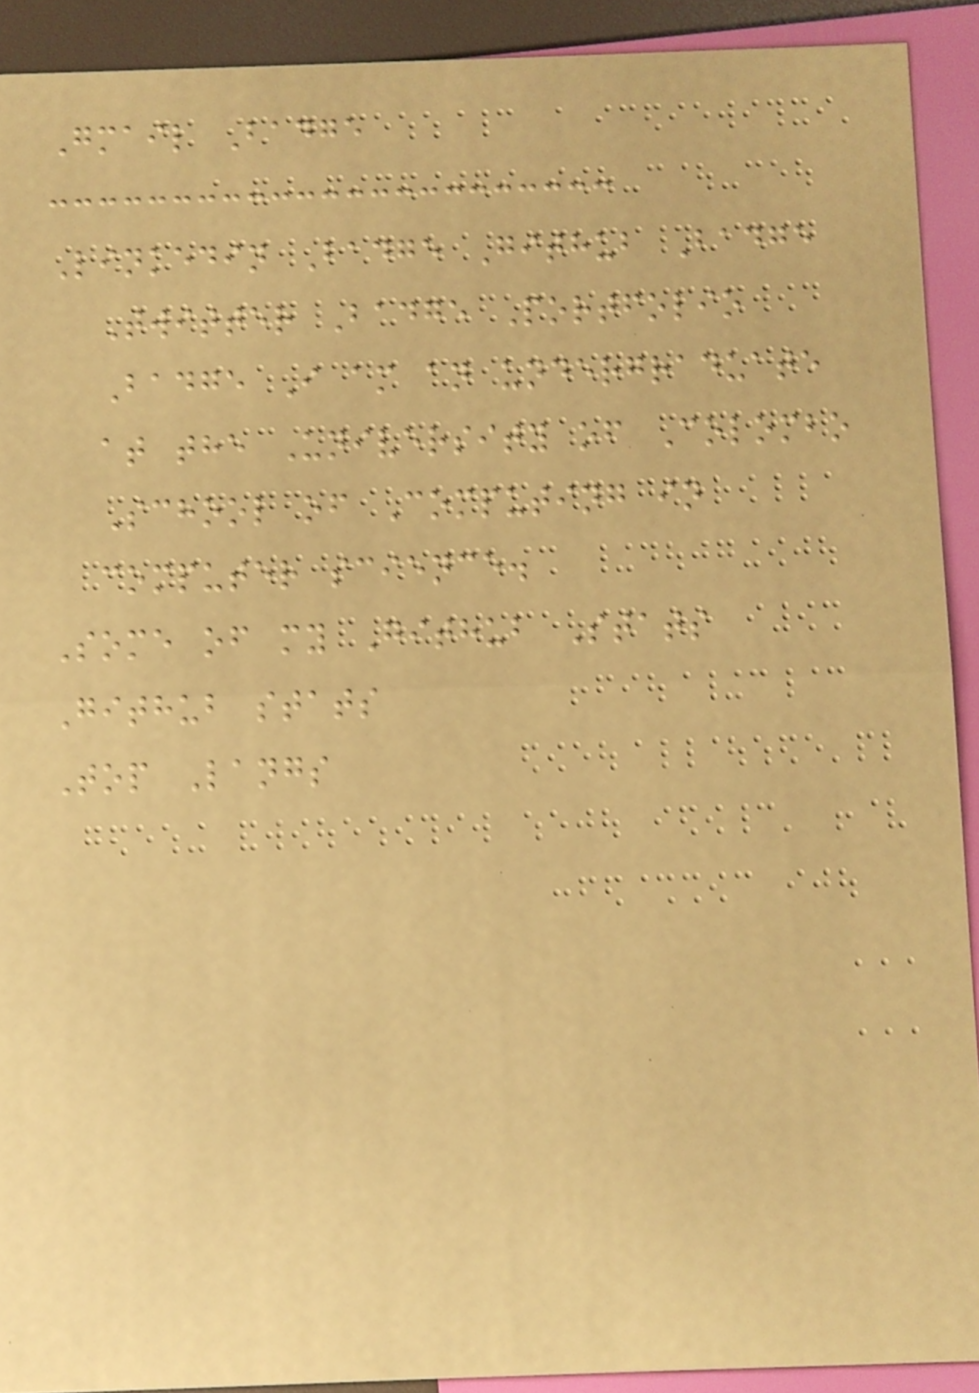Gmail Badge
Linkedin Badge Github Badge
Twitter Badge Portfolio
Badge I am an undergraduate
at the University of Colombo
School of Computing in
computer science.
Some of my Github Stats
Github stats
Top Langs
